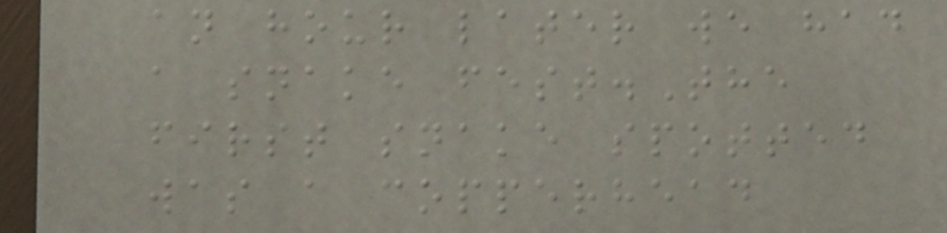an hour later we had
a snake fest.The
first snake spotted
was a copperhead
